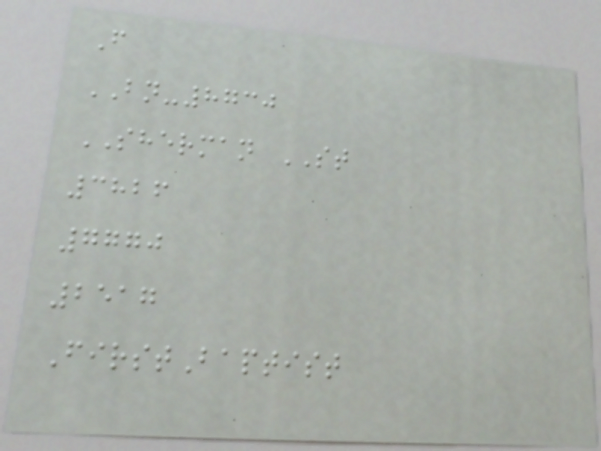F
BN-8730
SHERMAN ST
3826
7770
2517
FirstBaptist
